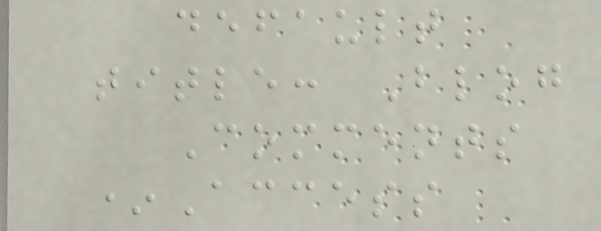default
title: Blog
Comments
*Access
